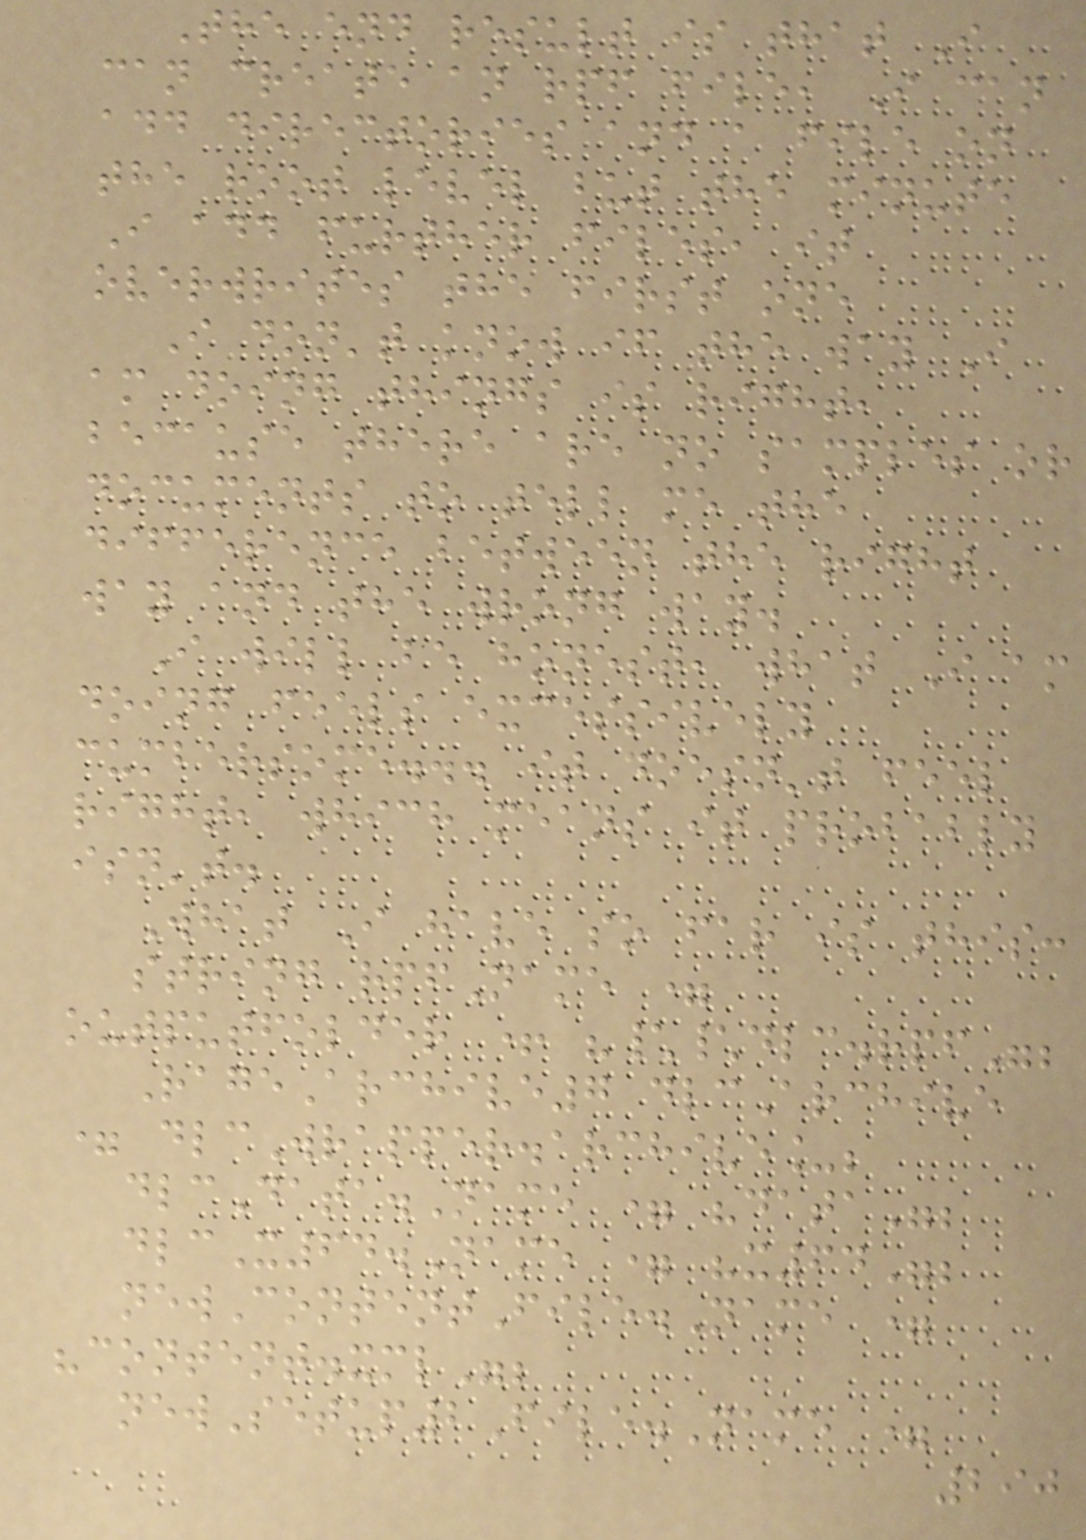The end result is that I
can create an rpf file, I can
add directories and a file on
the root level but the minute
I add further files, it
overwrites the first one
I don't know if the way I
am doing things is right,
because there are no samples or
documents to tell me the
difference between the right
way and the wrong way.
I will be honest, what I am
doing feels excessively
cumbersome... it doesn't feel
right, which means it probably
isn't.
What I have so far is this:
string rpfName =
outputfolder + "\\dlc.rpf";
RageArchive7 dlcArchive
= dlcWrapper.archive_;
dlcData.Name = "data";
dlcX64.Name = "x64";
newContentFile.Name =
"content.xml";
newSetup2File.Name =
290
